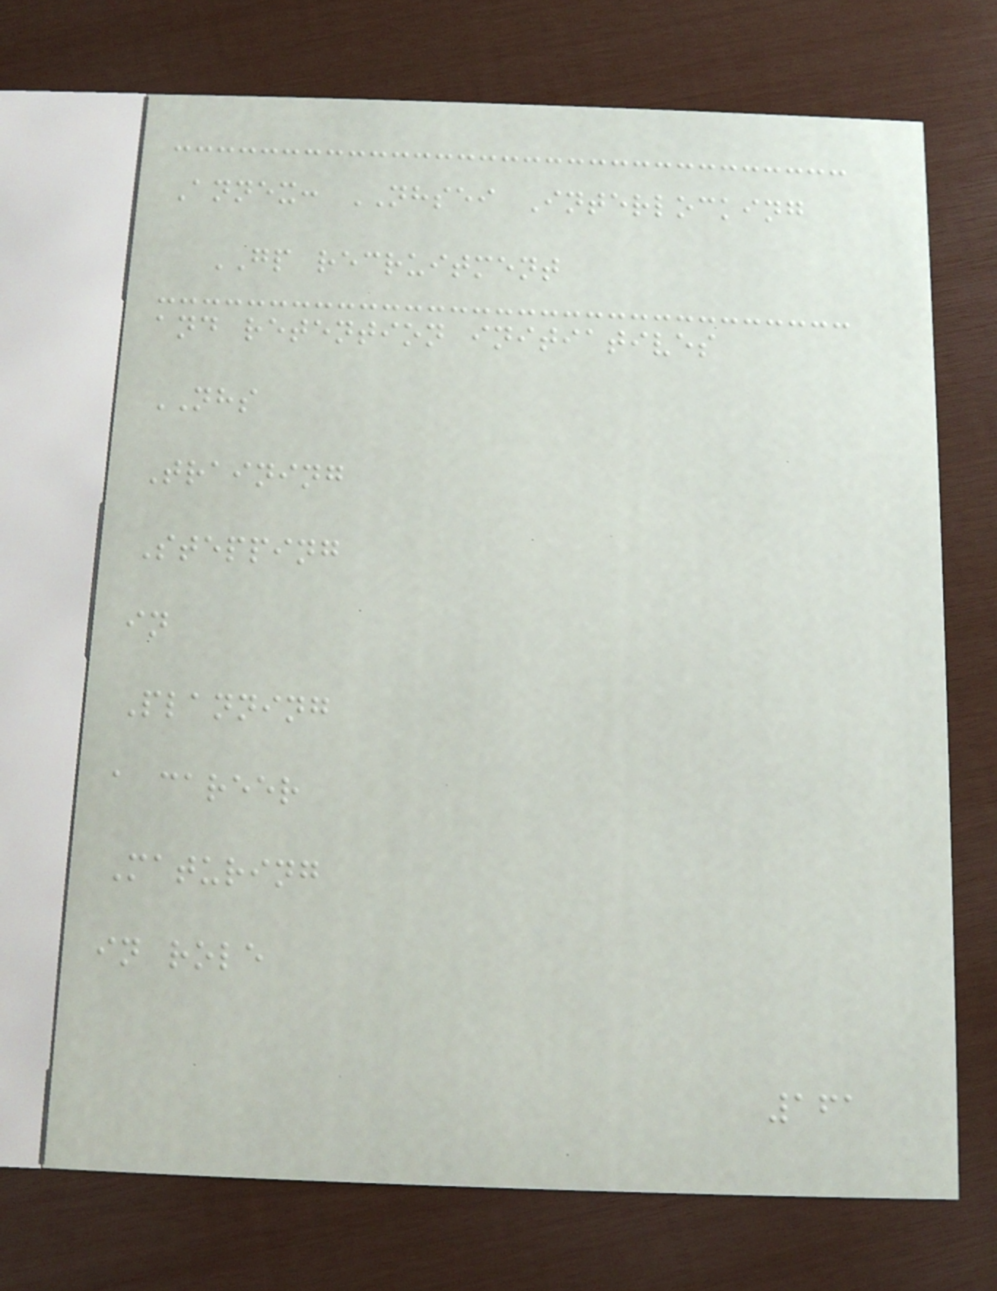Annex: NHSEI Interlocking
GP recruitment
and retention initiatives
NHS
Training
Stepping
in
Planning
a career
Maturing
in role
161
